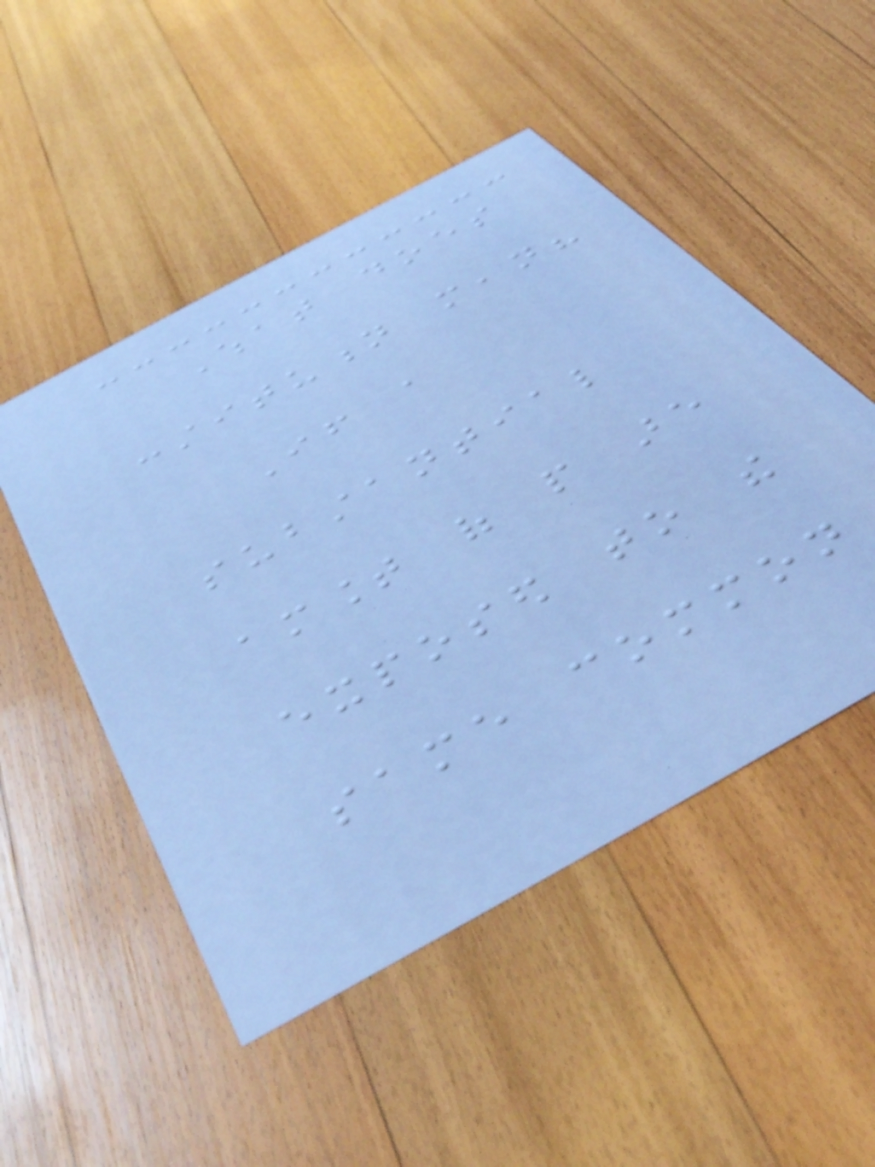What does
constitution mean?
If a
substantial
amount of people are
exposed to the
same common
